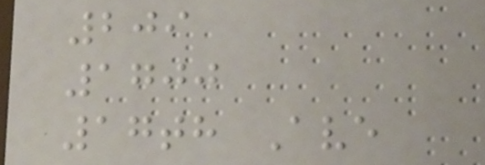209
1700
17th Ave
